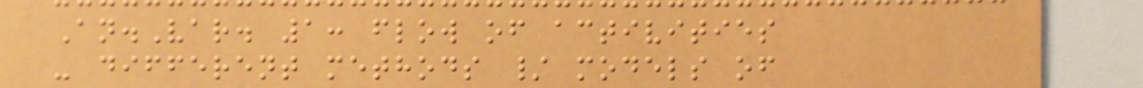An.Var. 1: flow of activities
- different methods / models of
